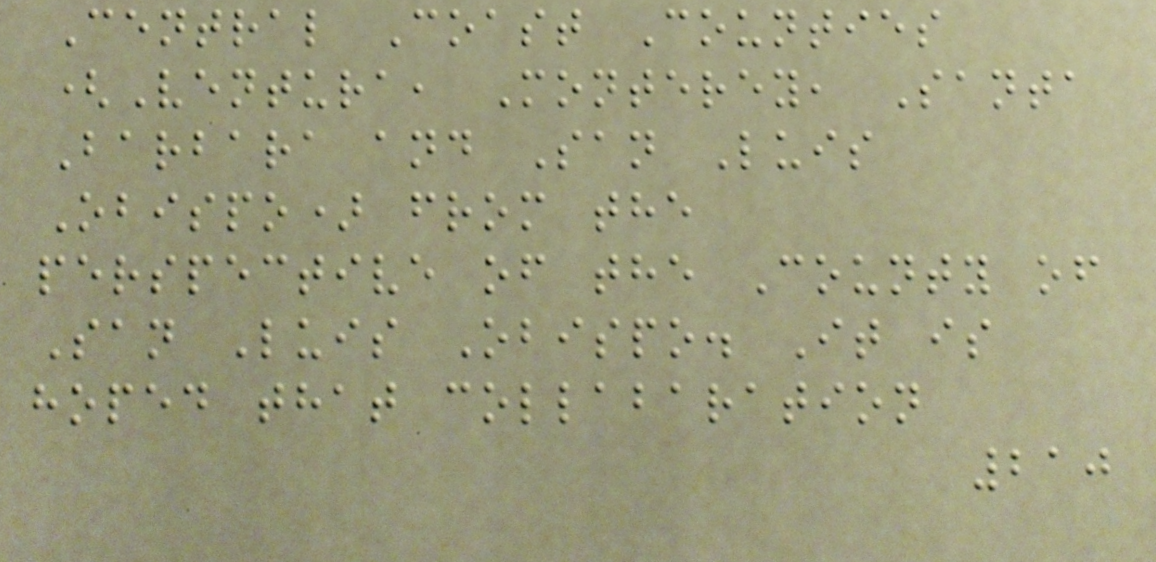Central Coast Counties
(Ventura, Monterey, Santa
Barbara and San Luis
Obispo) from the
perspective of the County of
San Luis Obispo. It is
hoped that collabaration
210
